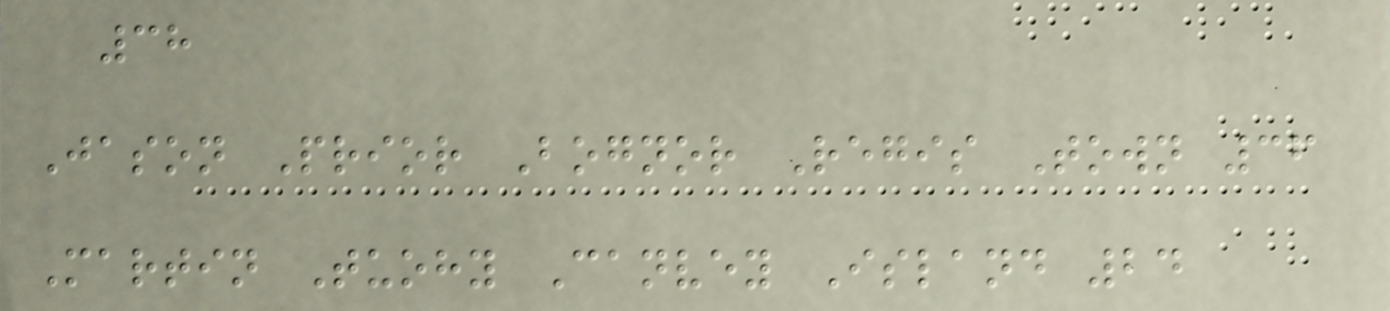38
Jason Prior Bognor Regis Town 36
Martin Tuohy Canvey Island 24
